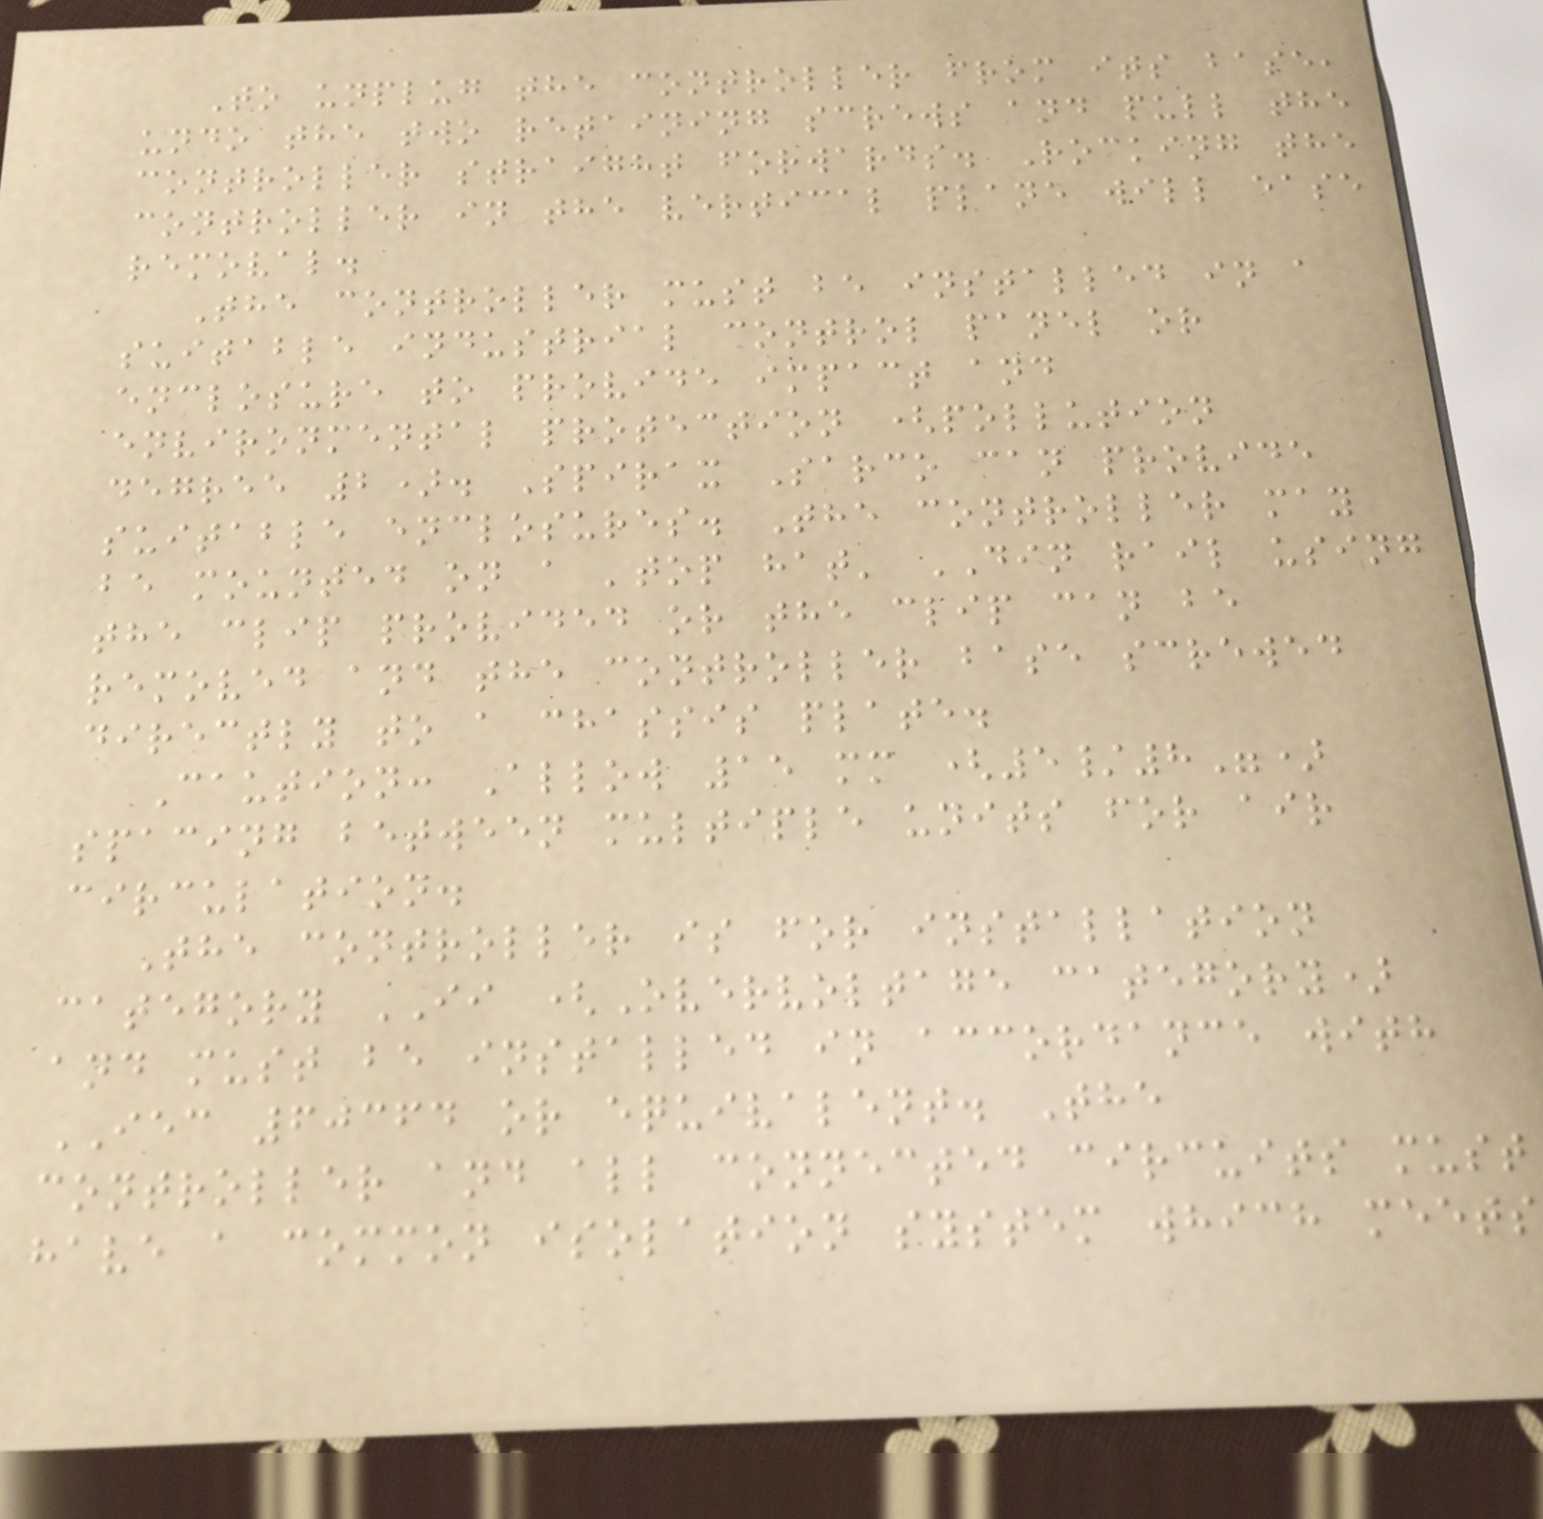To unplug the controller from its base,
undo the two retaining screws and pull the
controller straight forwards. Rocking the
controller in the vertical plane will ease
removal.
The controller must be installed in a
suitable industrial control panel or
enclosure to provide impact and
environmental protection (pollution
degree 2). Spirax Sarco can provide
suitable enclosures. The controller may
be mounted on a 'top hat' DIN rail using
the clip provided or the clip can be
removed and the controller base screwed
directly to a chassis plate.
Caution: Allow 15 mm (5/8")
spacing between multiple units for air
circulation.
The controller is for installation
category II (Overvoltage category)
and must be installed in accordance with
IEC 60364 or equivalent. The
controller and all connected circuits must
have a common isolation system which meets
